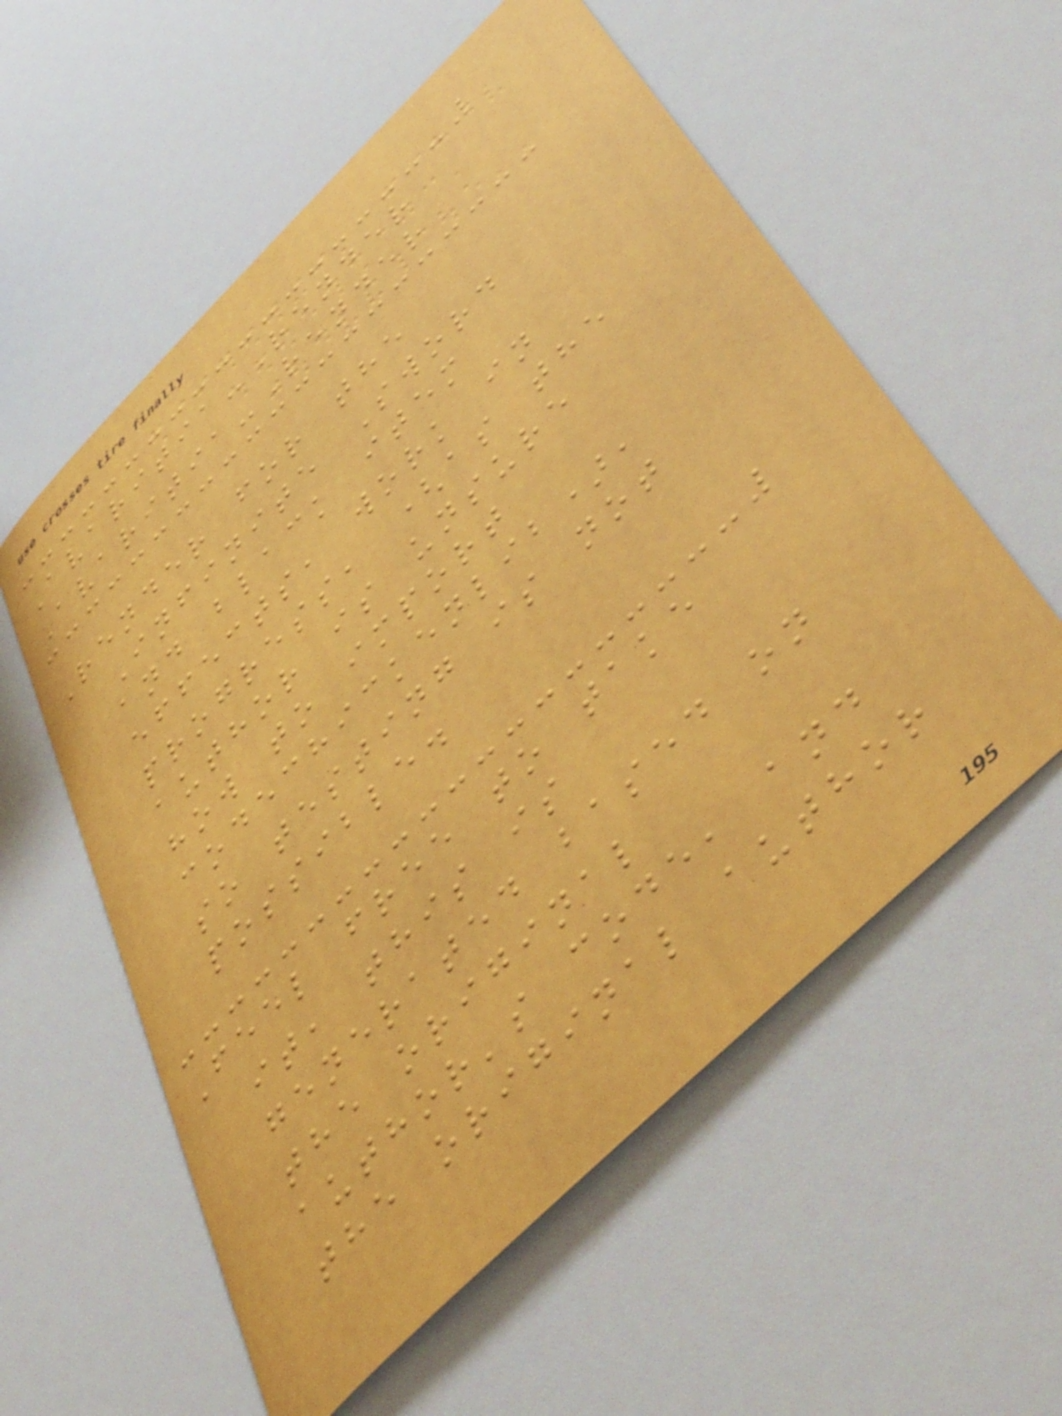Avaritia-Render
Avaritia-Render
Render for the
Infinite Sword
and black item
effects, work in
progress, (as the
author is unsure
how to import
codechickenlib),
so testing is not
possible.
Feel free to take
it, this is
generated based on
the original
author's code, and
the original author
